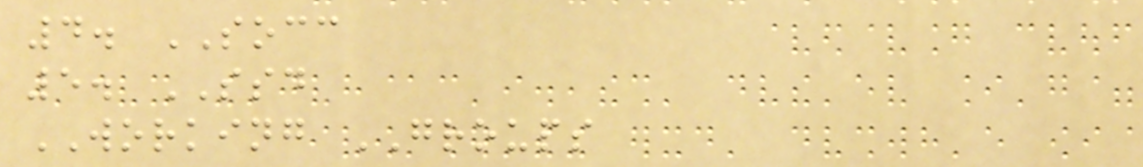4. SOCC
5. SSD
WORKING GROUPS
